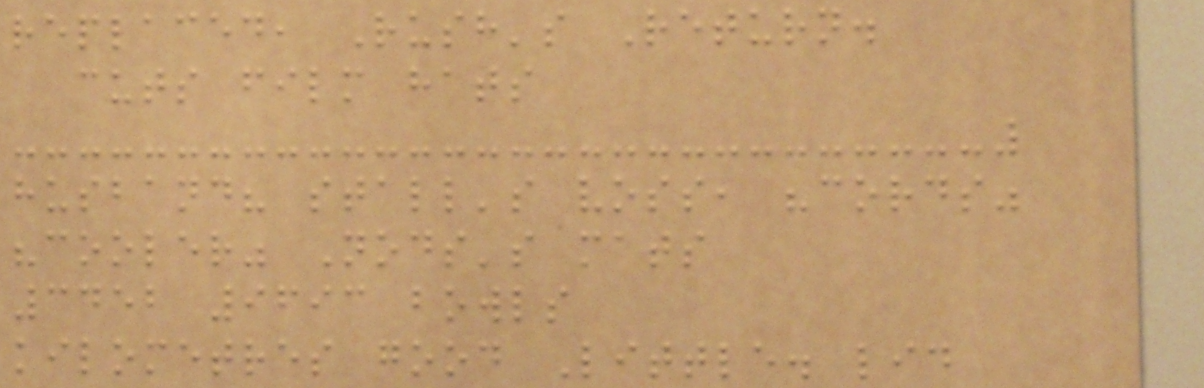replaced, Rush's Return.
cuts film hats
husband? stall's voss, "cords"
"cooler" Nods's mats
3452 9693 bowls
kilometres good Little. lid
